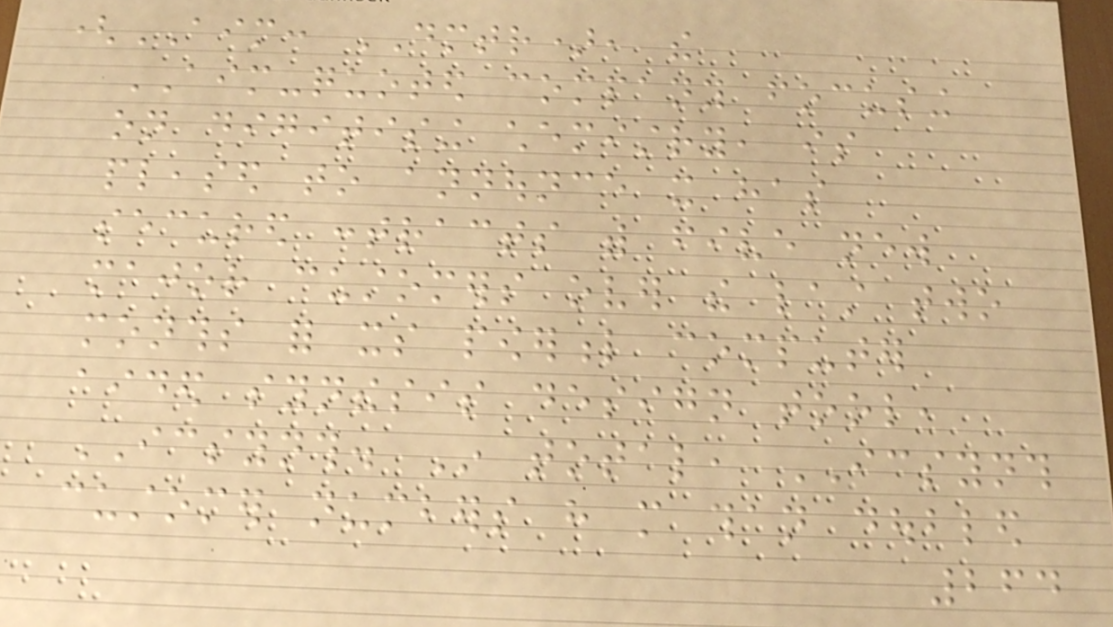(AIM: DMTR), the
AIM-quoted company focusing
on digitising chemistry, is
pleased to announce it has
secured contracts with five new
major customers over the last two
months for its powerful computer
aided synthesis design tool,
ICSYNTH. In total, ICSYNTH
customer numbers have more than doubled
264
